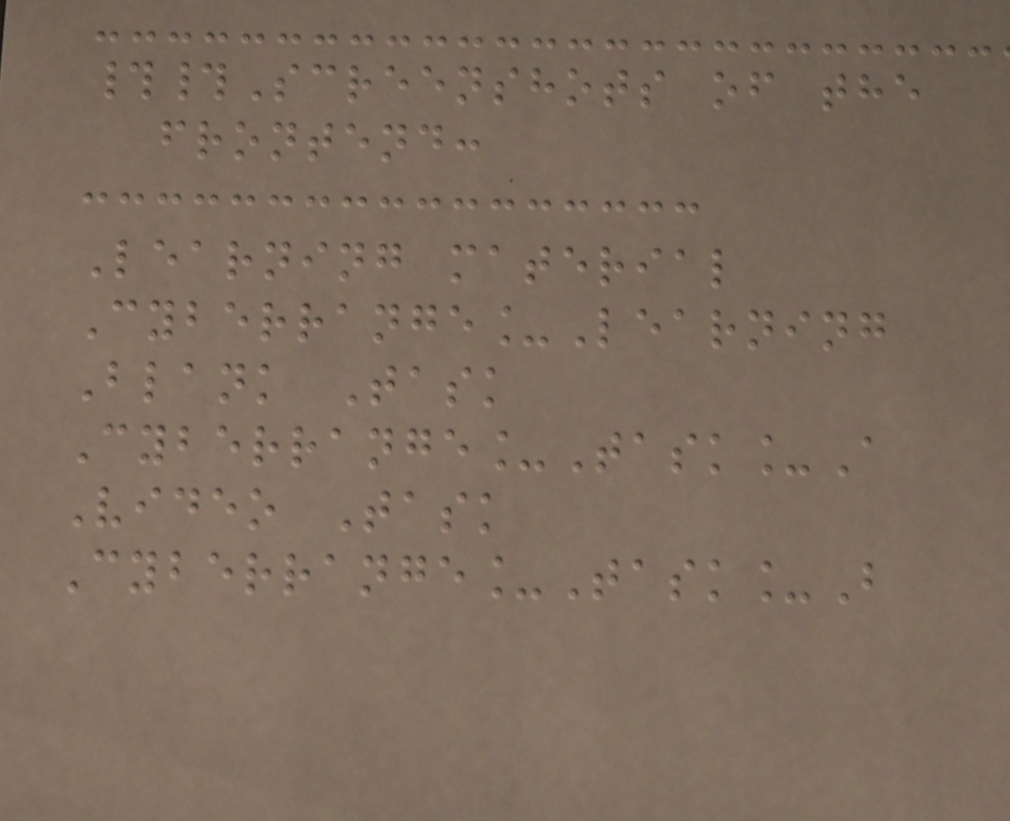##Screenshots of the
frontend:
Learning material
Cyberrange_Learning
Blank Task
Cyberrange_Task_A
Video Task
Cyberrange_Task_B
